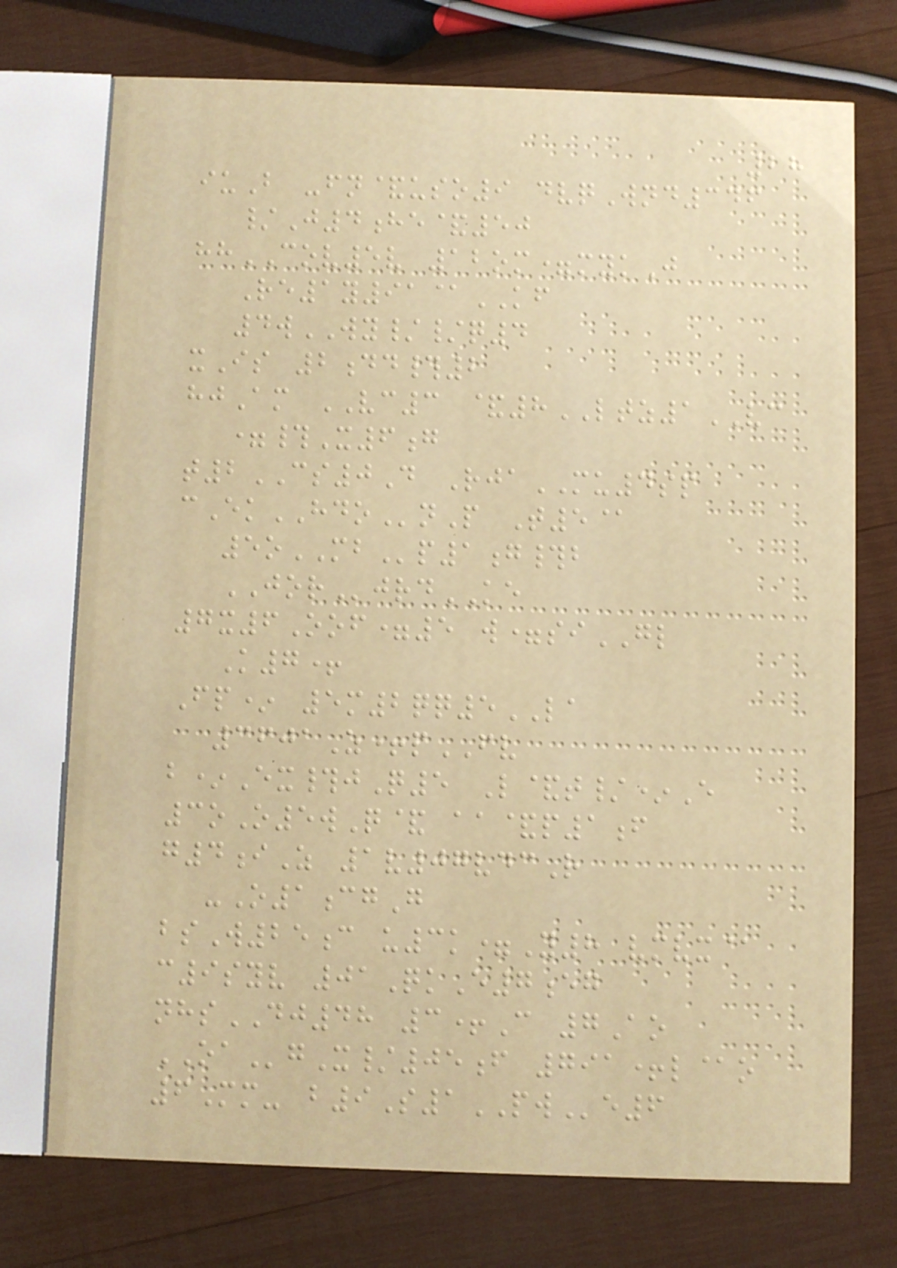28
iuB -fn&uso9 dvqWnd346
/J4he&50
hhCOV5v 12om=mykJ
Re1y91@KF
4wWY//q4
xIs 2dd#2
hjAm VC3 &8LTZ1VC
=#X6g
t2CS0D RjaMU4sp
cEkHDOnP T5@
5oMBp1g#b
JORjrdKE
7x6Oof=5 w=siGL
K7+
Fp* 5m2qq5LA
3601Z+pFV
b*Ex#jQ5 L&t/*E
3oO5wQ& aa&p1f
g4iZ 1v07vdcR
-O1cgG
bsW25c u3k=Y8 vmvx@
c9syv 01QkE7eg
nhsDJ48 3+C 7Ao
OAgX/05f 791+l@o
6Mm- b9S1PWe6
